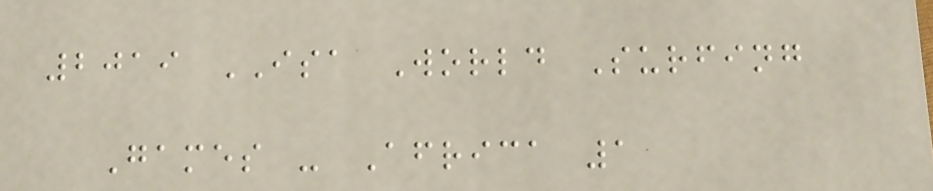2019 ISA World Surfing
Games - Africa 1
